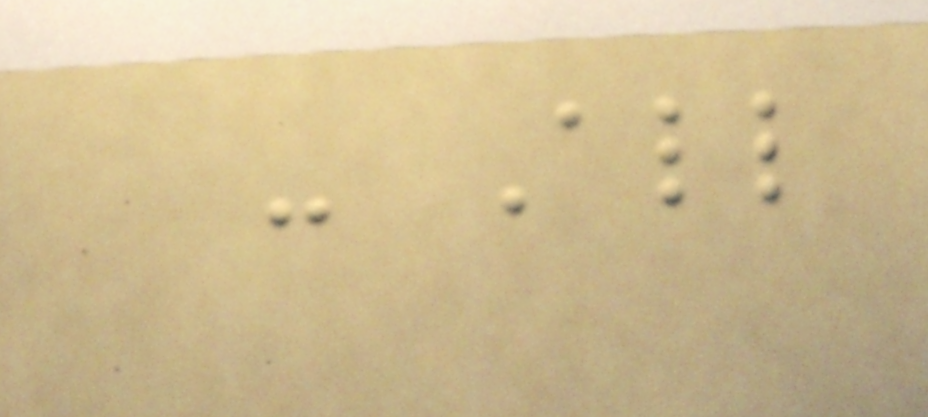- All
